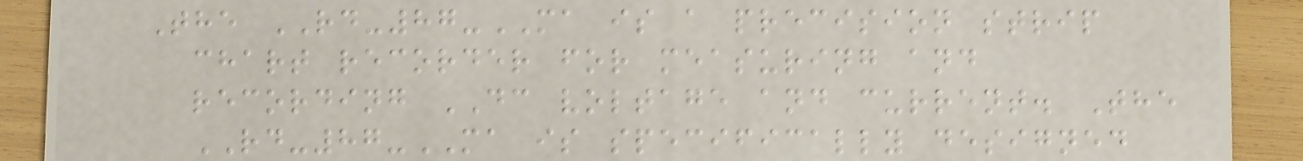The RD-87-MA is a precision strip
chart recorder for measuring and
recording DC voltage and current. The
RD-87-MA is specifically designed
